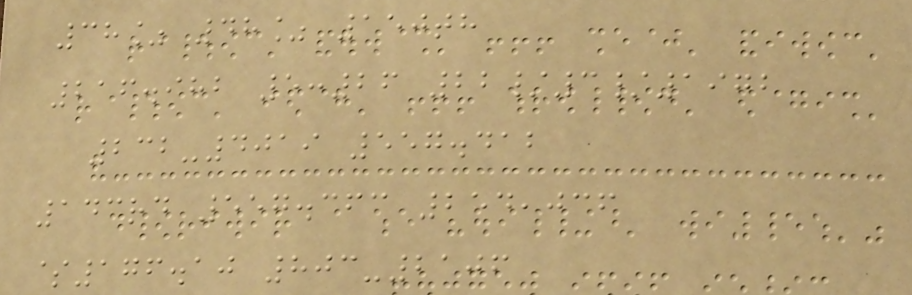38% 48% 150th
216.982 5:26 22/3/1972
232-4019 557.412
143rd 557.363 254,036
$176.10 803-2106
